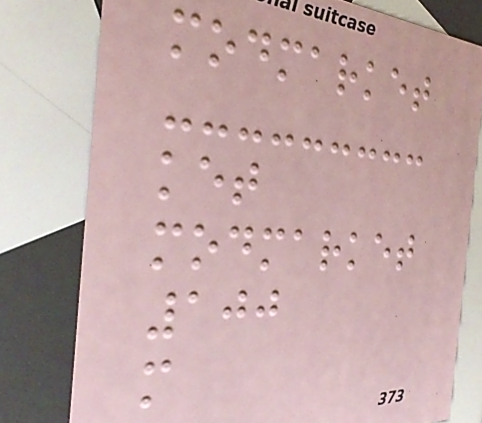modmarket
ket
modmarket
100
m
